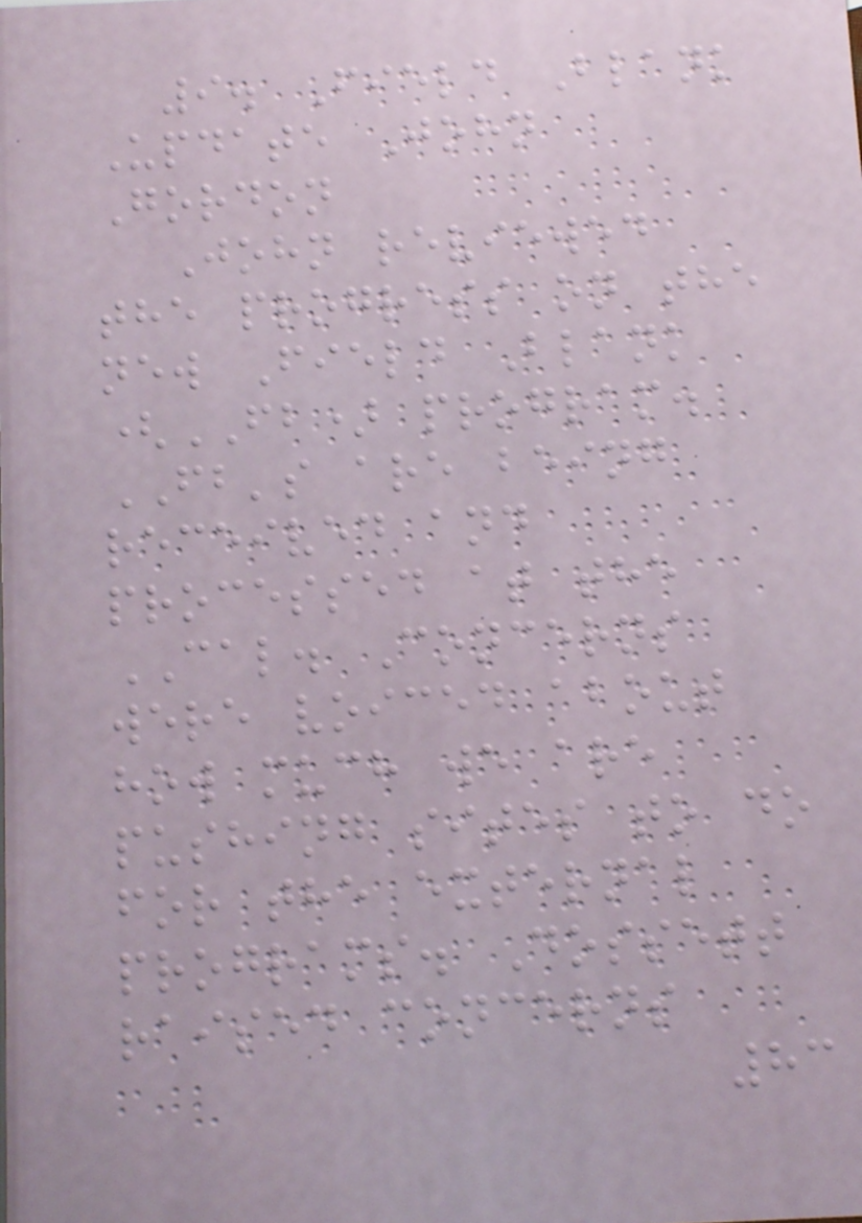9. Field Blank
Update John
Gordon
John reviewed
the progress on the
new Field Blank
(FB) program.
FB's are being
received and
processed at the
CAL. Concerns
were voiced about
how much we are
pushing sites to do
for the external
programs. Dossett
raised concerns
83
